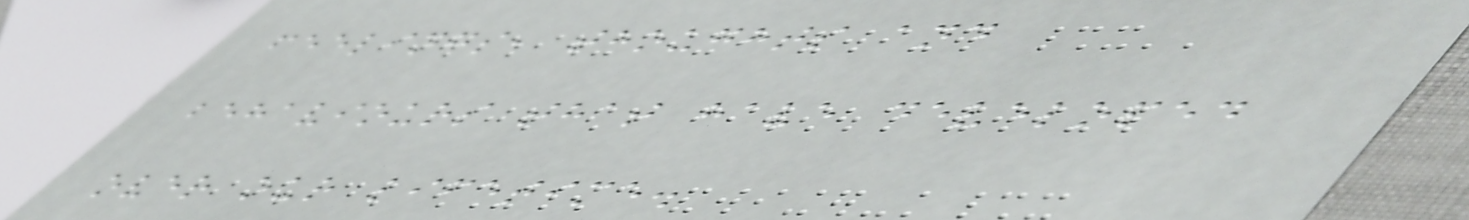feelings, thoughts and
behaviours that have developed
over our lifetime.
